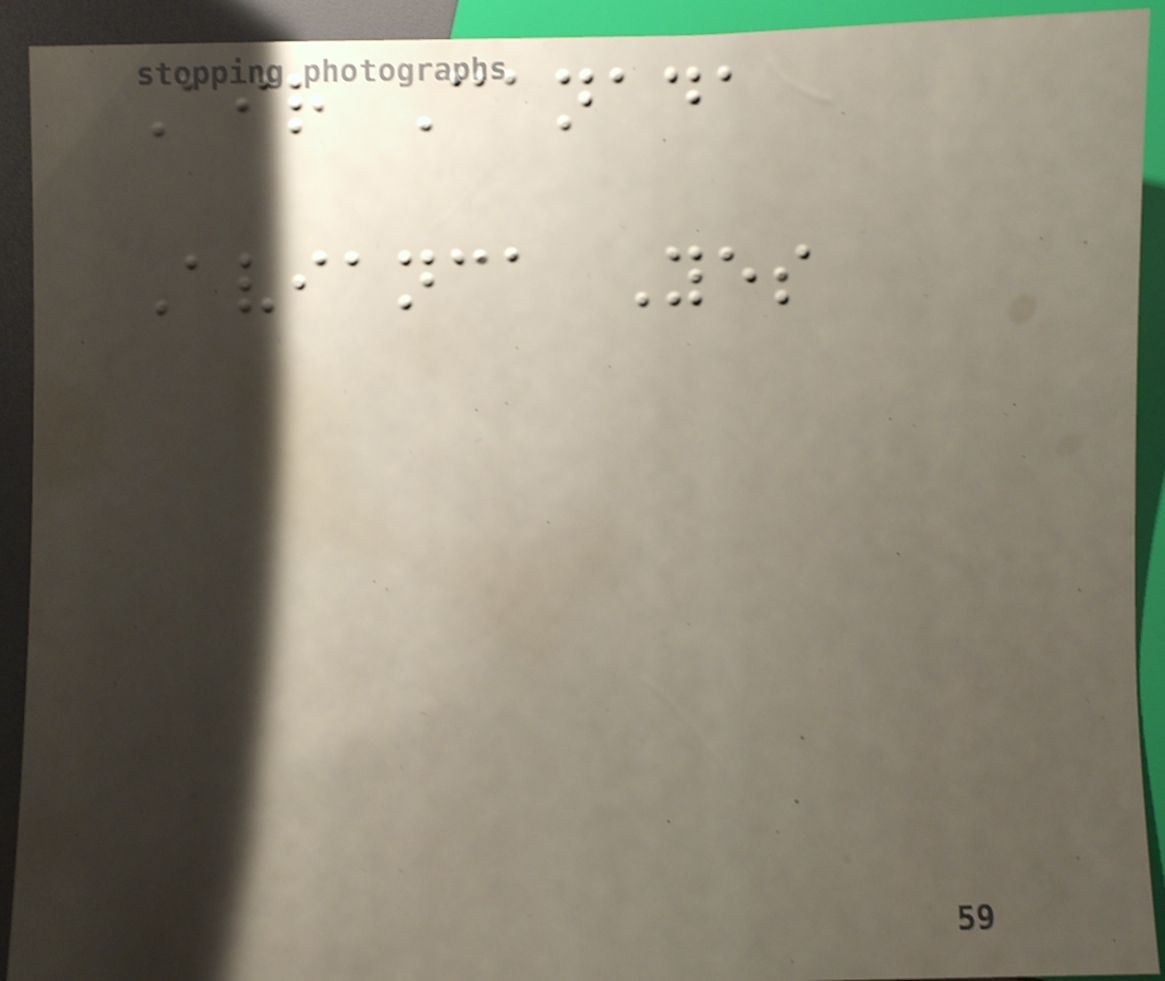Air Canada
Avianca Yes
